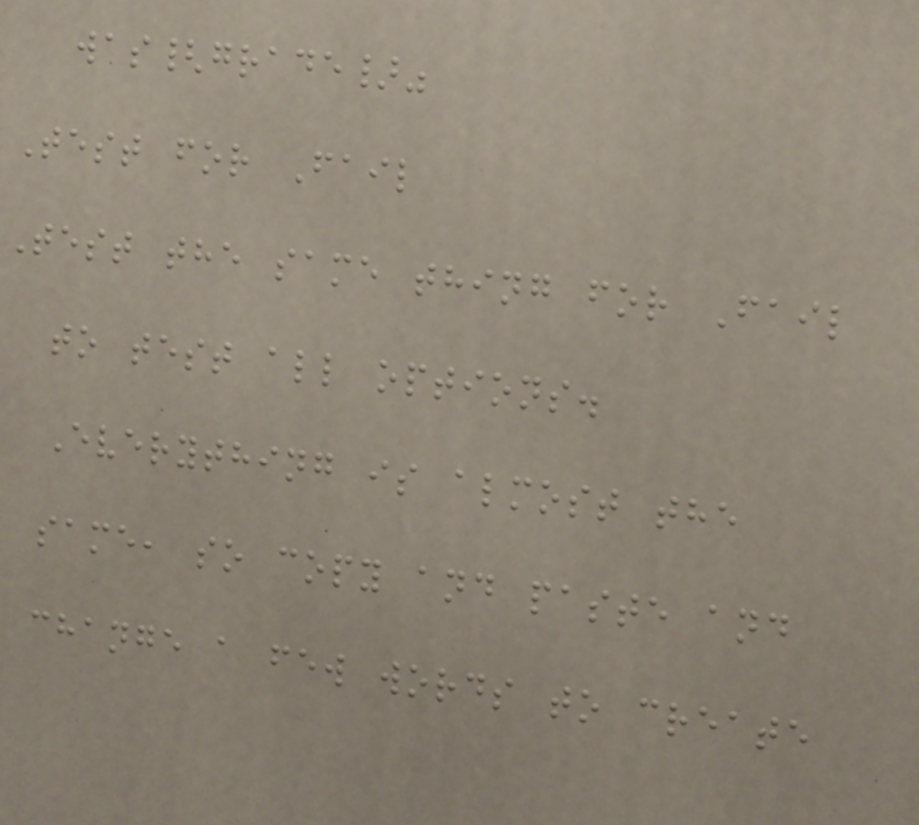was{grade}"
Test for Fail
Test the same thing for Fail
to test all options.
Everything is almost the
same, so copy and paste and
change a few words to create
